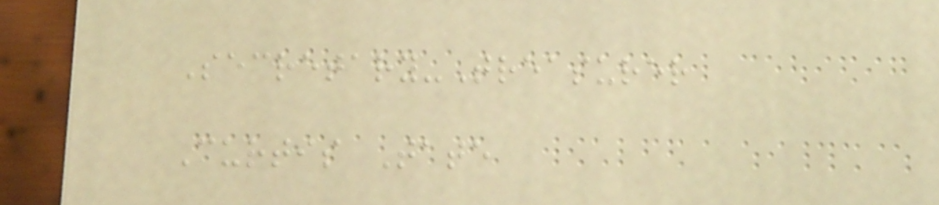Secretary-Treasurer
Curtis Tate
